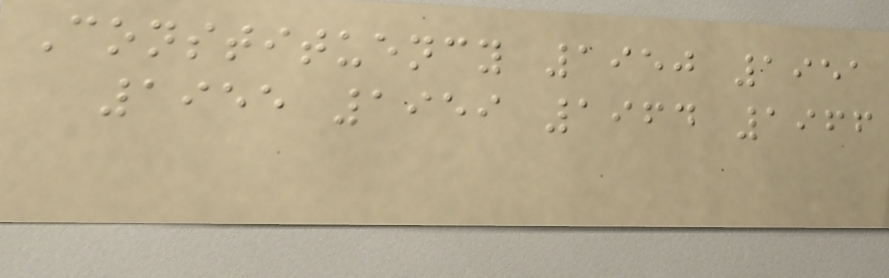Constituency 1950 1951
1955 1959 1964 1966
